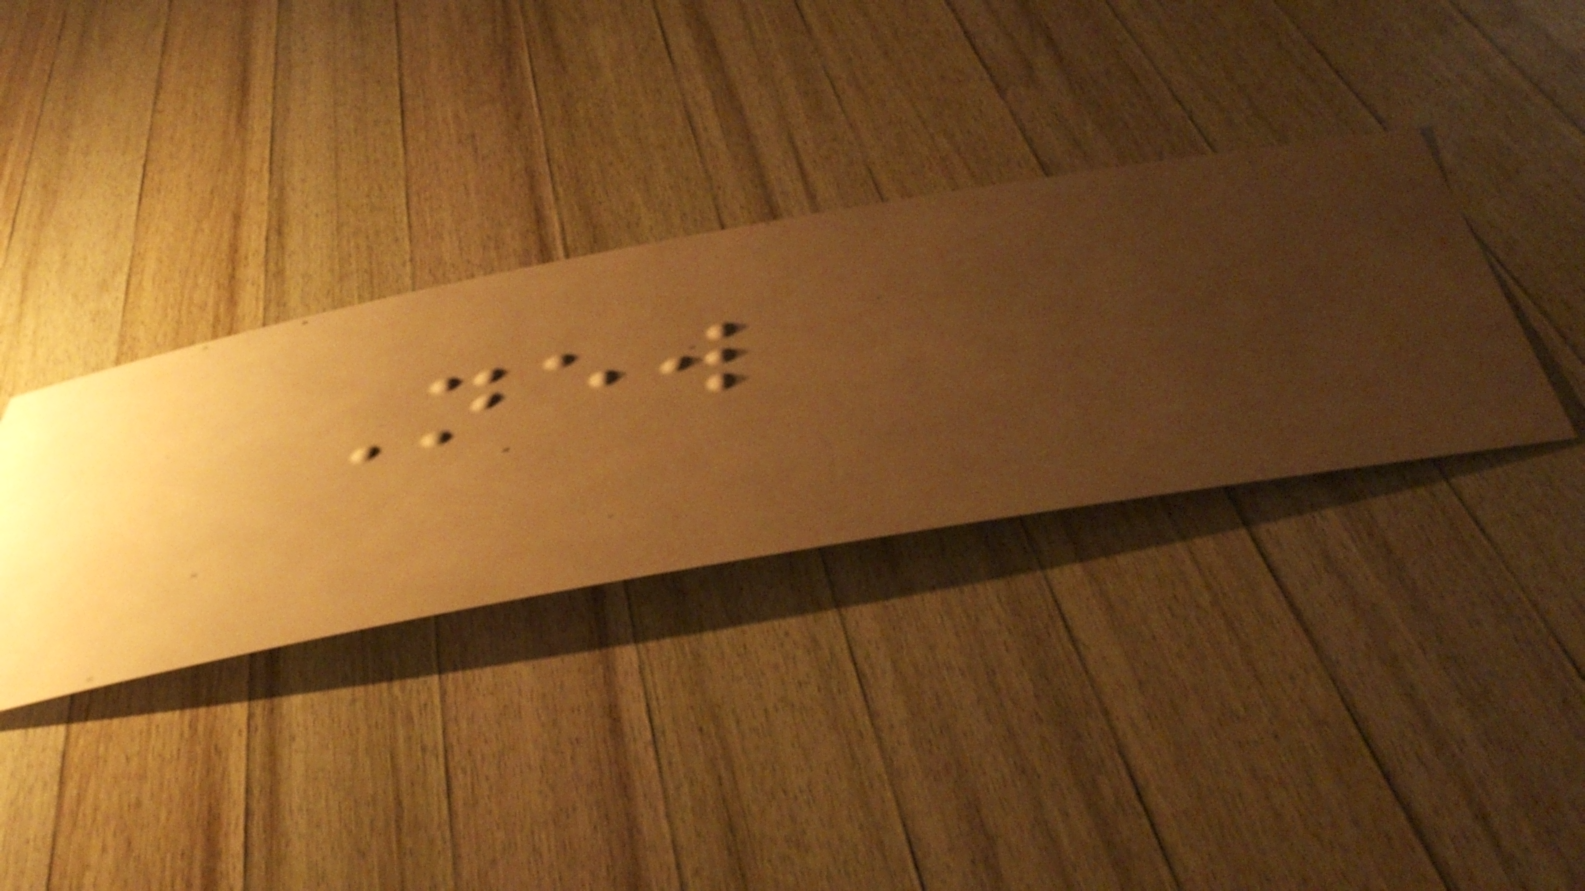New
